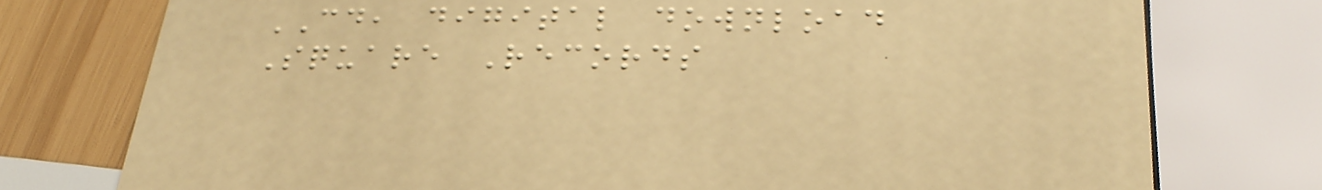CD, digital download
Square Records
